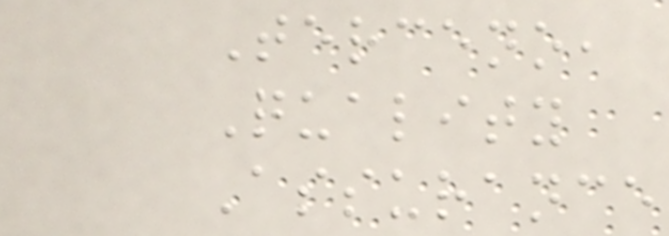Terceno,
Quality
Assurance
